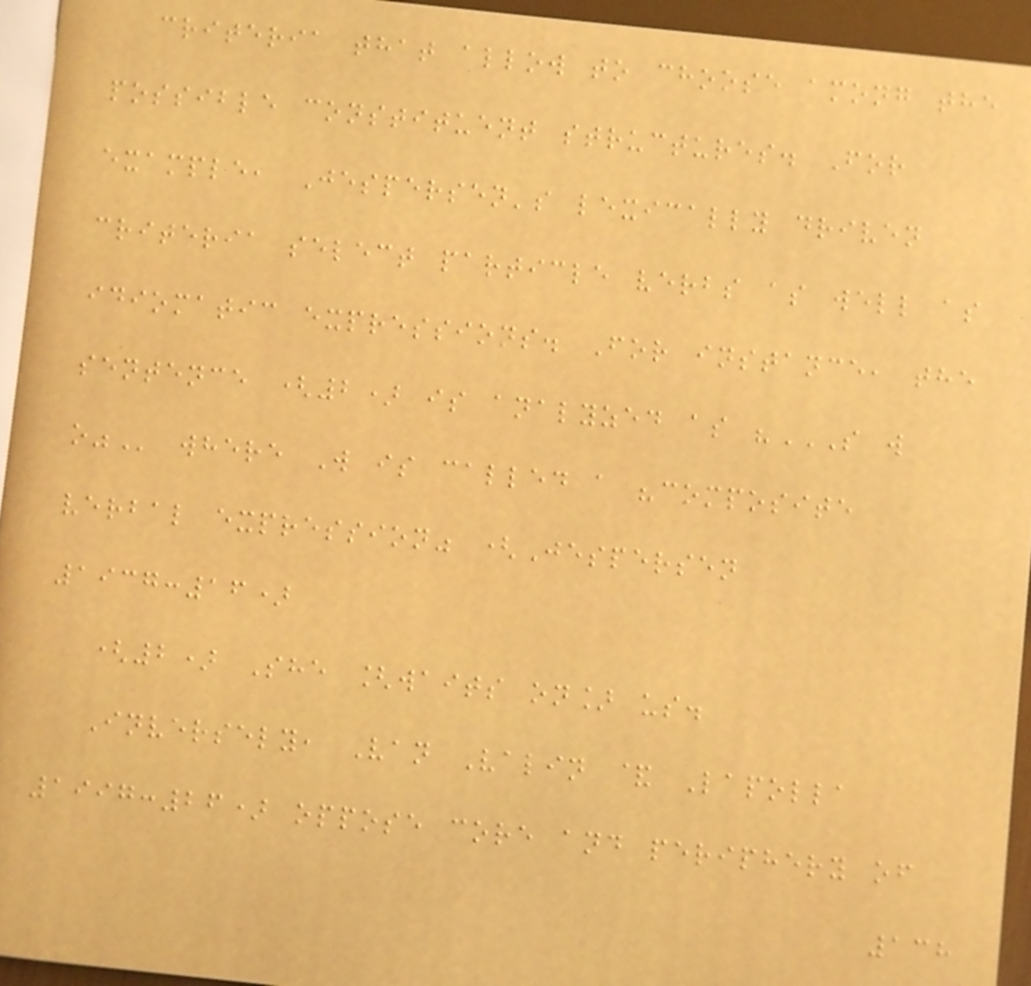criteria that allow to choose among the
possible constituent structures. For
example, Jespersen's lexically driven
criteria select particle verbs as well as
idiomatic expressions. For instance, the
sentence (2) is analyzed as "S W
O" where W is called a "composite
verbal expression" (Jespersen
1937:16)
(2) She [waits on] us.
Inversely, Van Valin & Lapolla
1997:26) oppose core and periphery of
138
